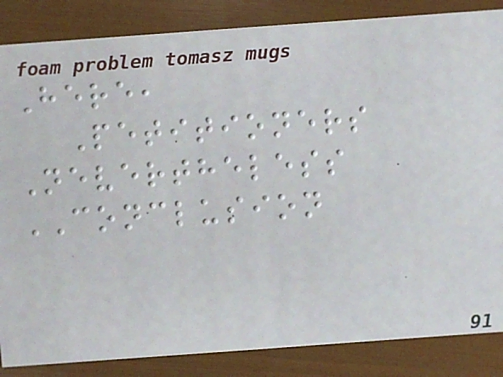Here,
Petitioners
Nevertheless
CONCLUSION
